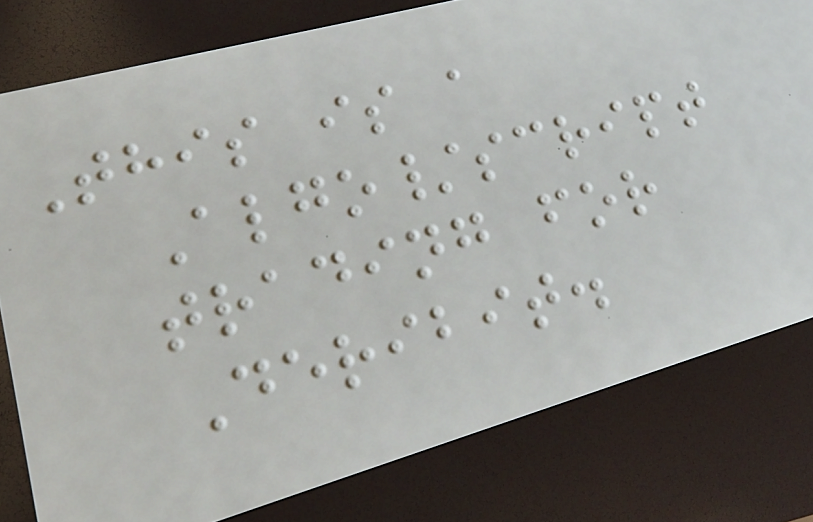This is a
Algo/script
trading for
Deribit.
